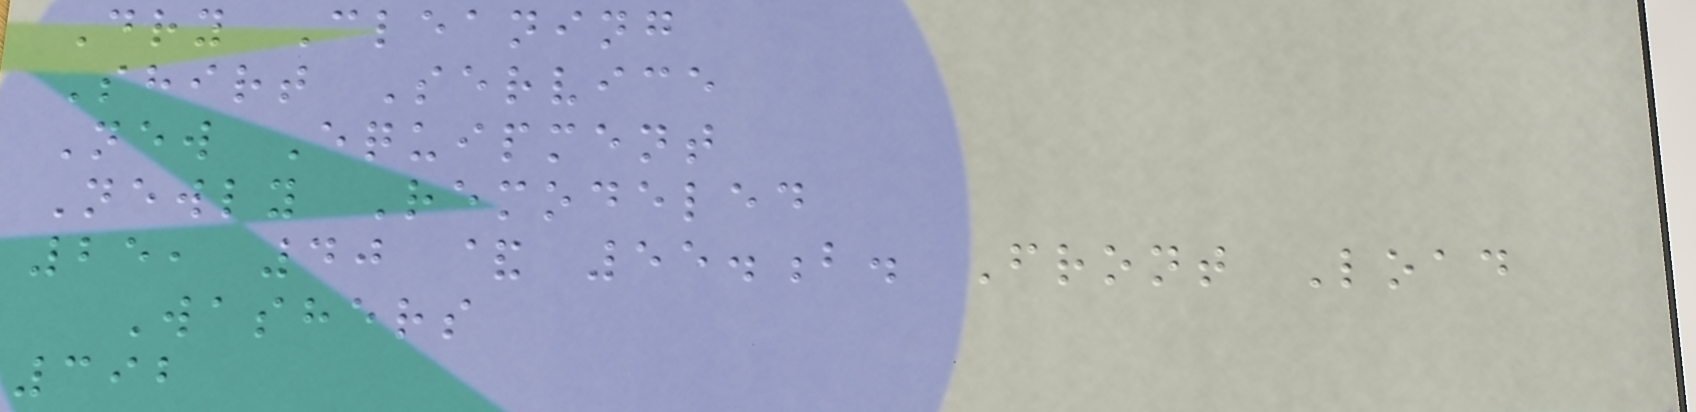Dry Cleaning
Shirt Service
New Equipment
Newly Remodeled
25, 40 & 55.b. Front Load
Washers
392
